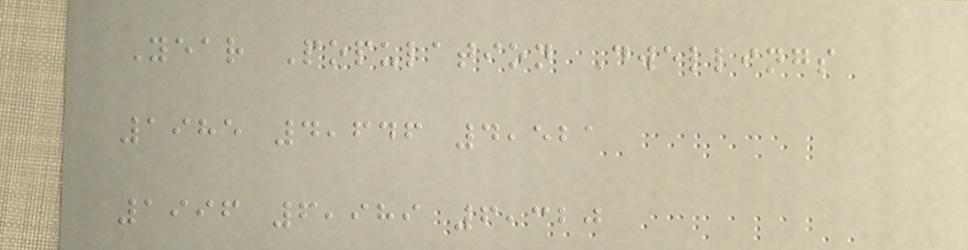Year Population Dwellings
1985 4,646 4,521
1996 6,989 6,320
